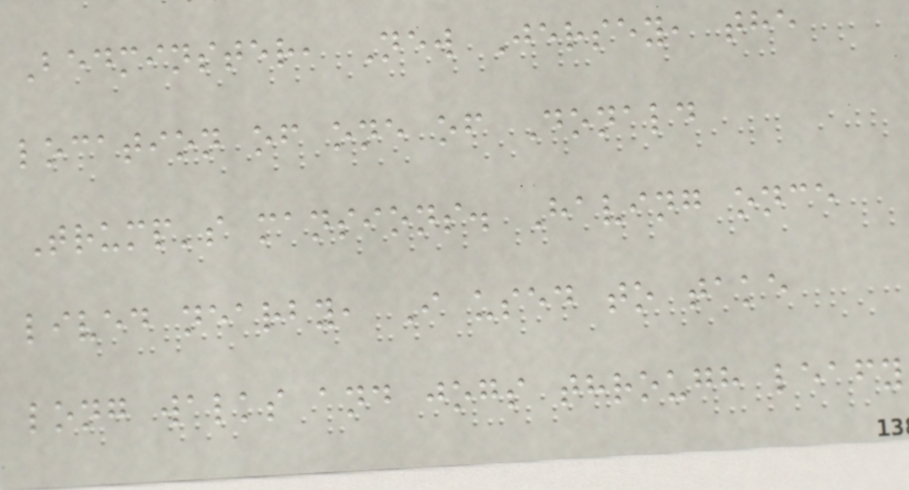Bedminster, New Jersey, the
location of one of Donald
Trump's mansions. Having once
lived nearby, I used to take
long walks and jogs through leafy
